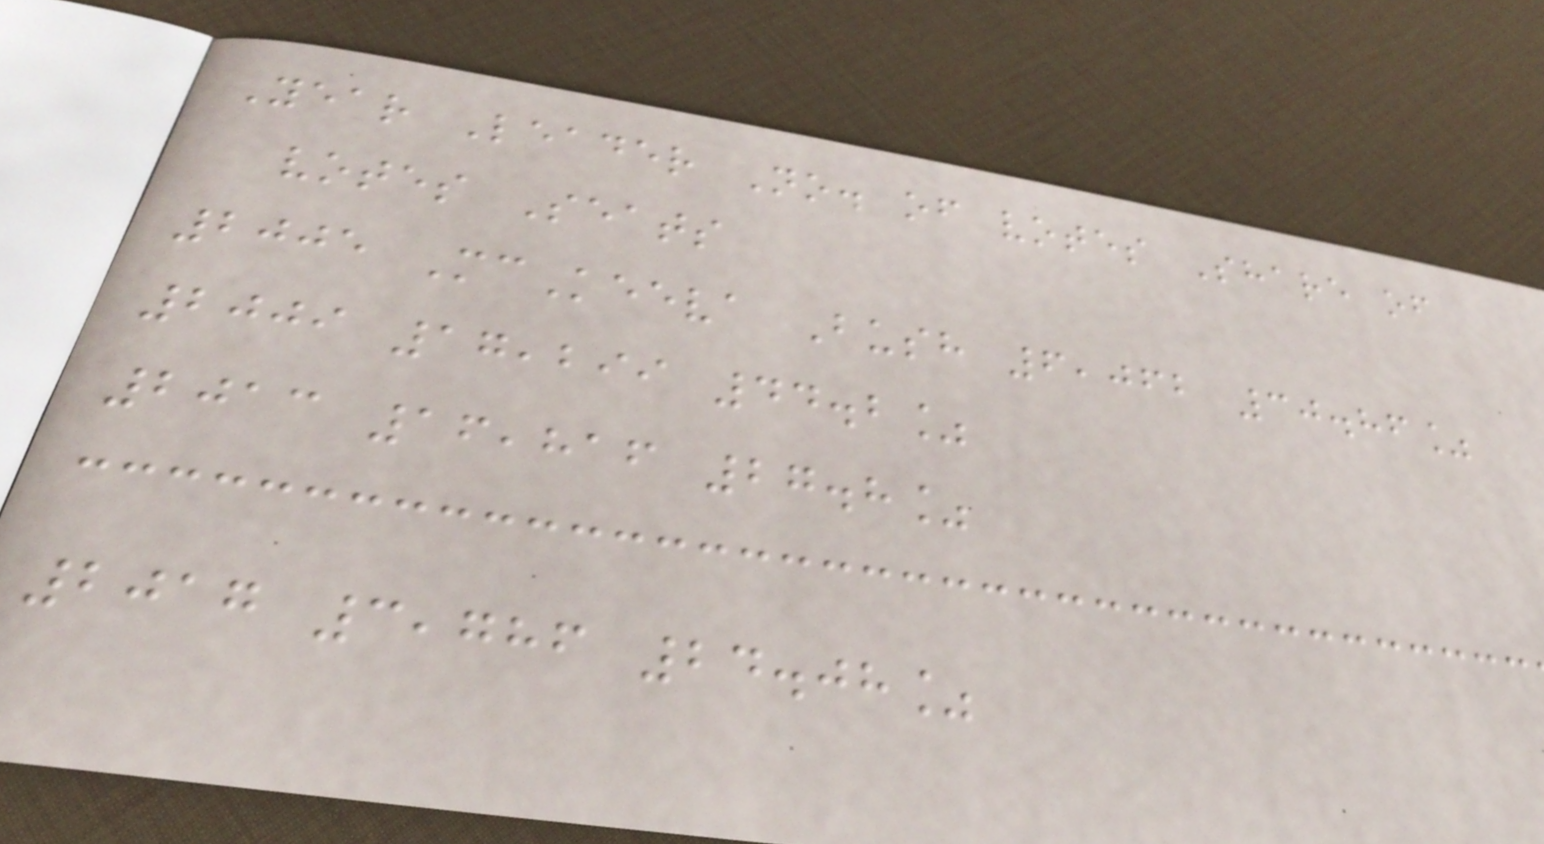Year Leader No. of votes Share of
votes Seats
2005 McKeeva Bush 6,062 30.86%
2009 17,299 44.2%
2013 16,816 27.8%
2017 3,786 24.08%
